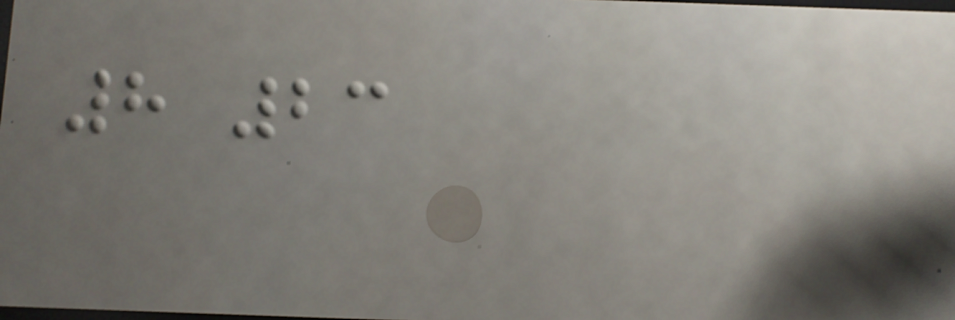8 23
